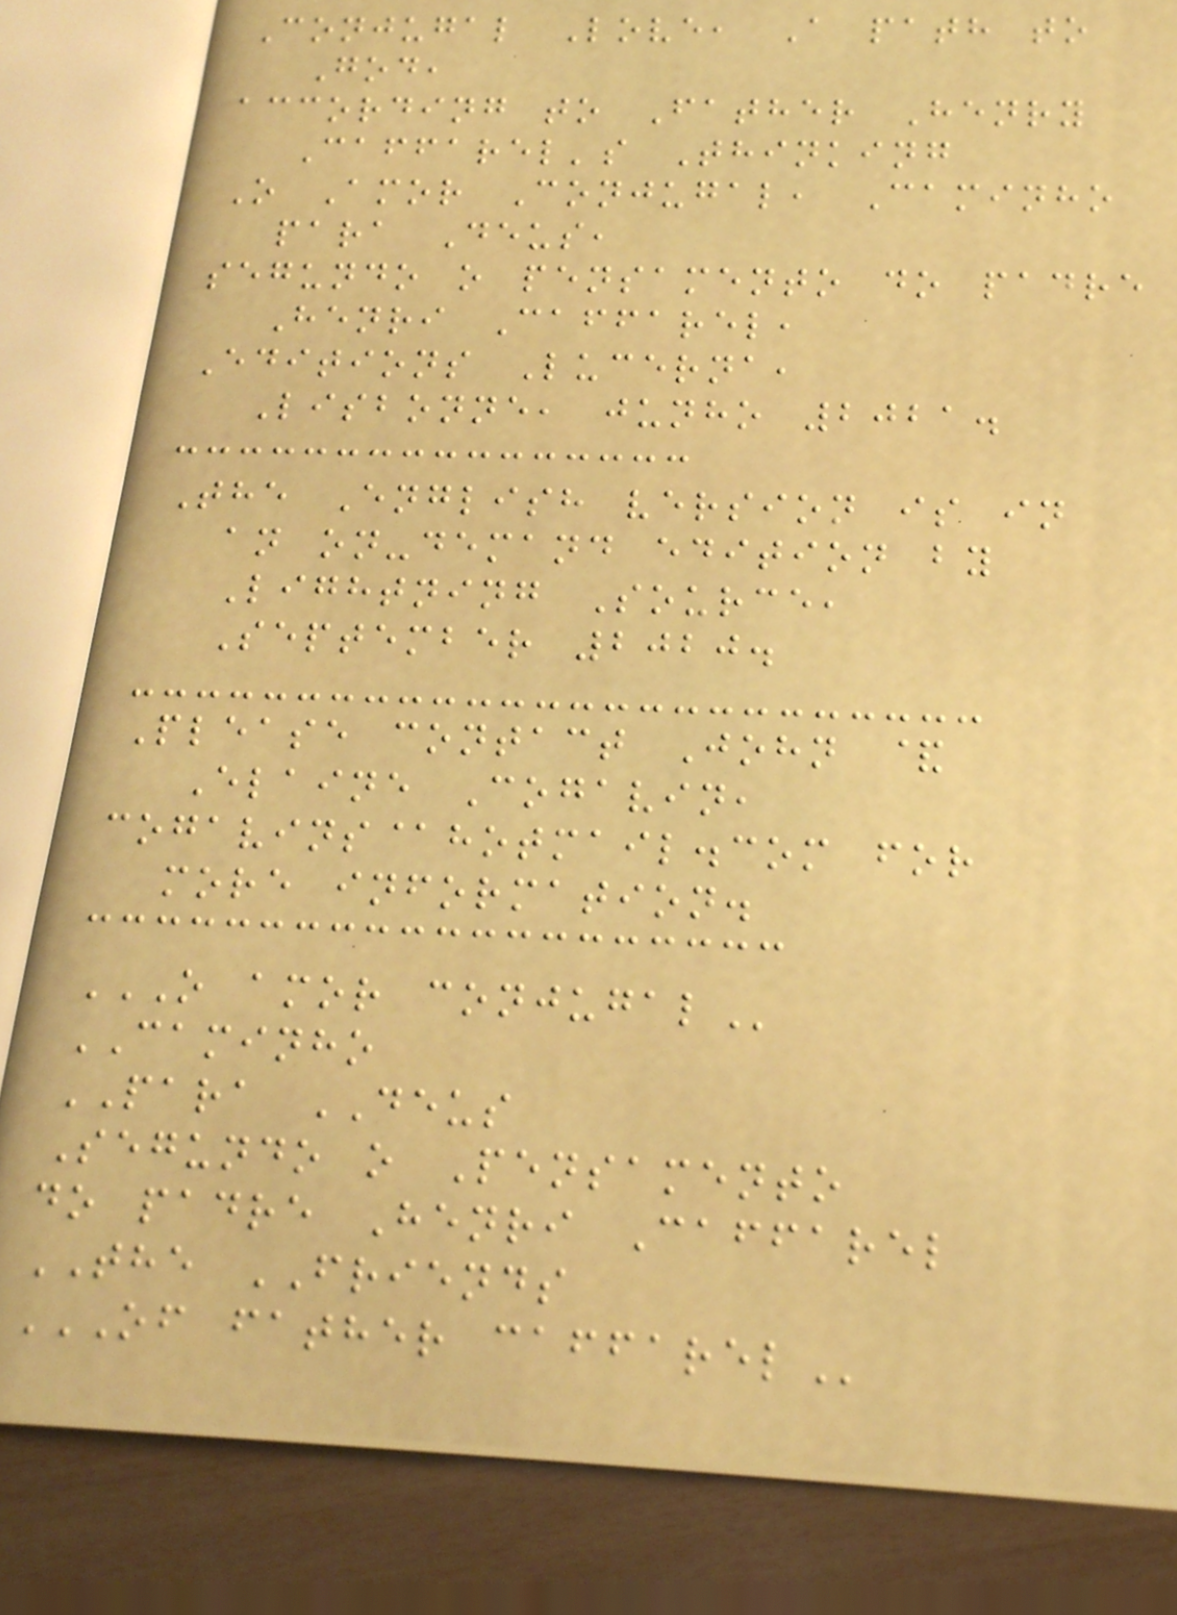Conjugal Love, A path to
God,
according to Father Henry
Caffarel's Thinking
O Amor Conjugal, Caminho
para Deus,
segundo o pensamento do padre
Henri Caffarel,
Editions Lucerna,
Lisbonne, junho 2021.
The English version is in
an on-demand edition by
Lightning Source,
September 2020.
Please contact John &
Elaine Cogavin,
cogavins@hotmail.com for
more information.
O AMOR CONJUGAL
CAMINHO
PARA DEUS
Segundo o Pensamento
do padre Henri Caffarel
THE FRIENDS
OF FATHER CAFFAREL
